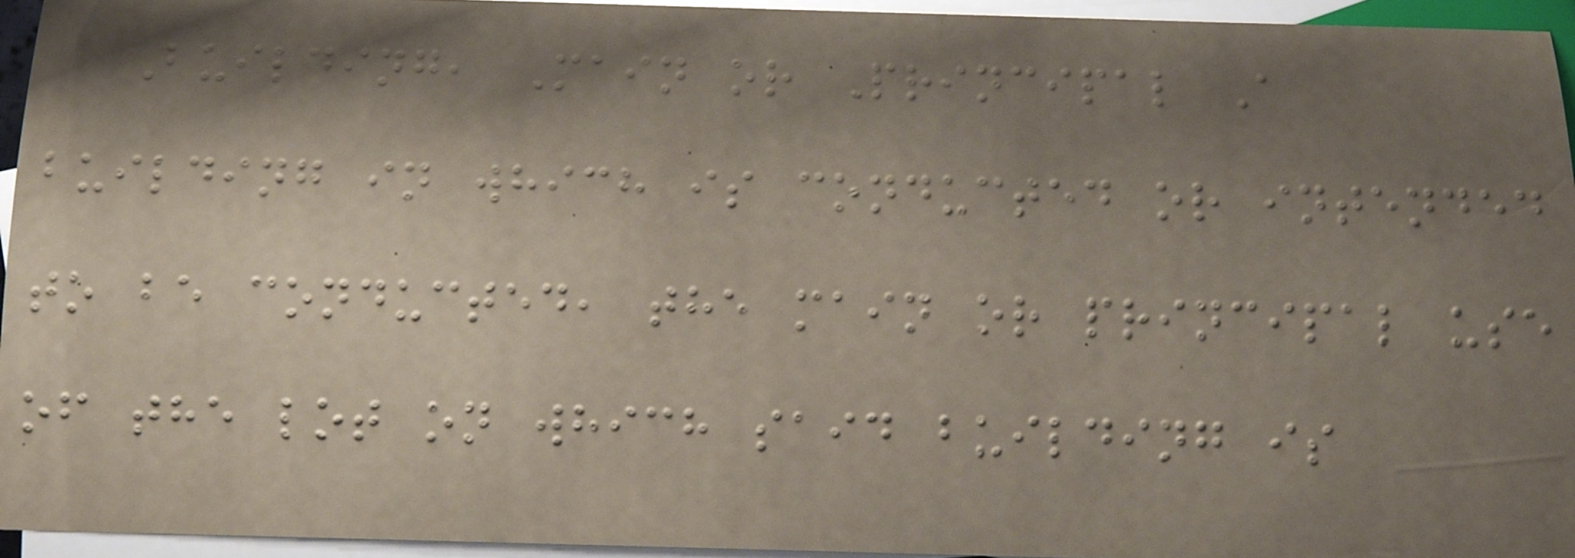Building, Main or Principal A
building in which is conducted or intended
to be conducted, the main or principal use
of the lot on which said building is
